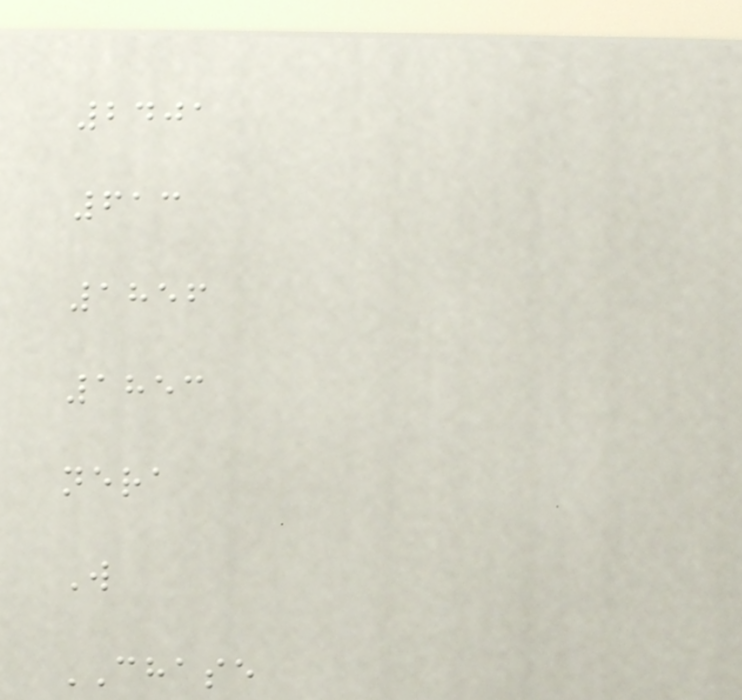2401
613
1856
1853
nera
W
CHASE
